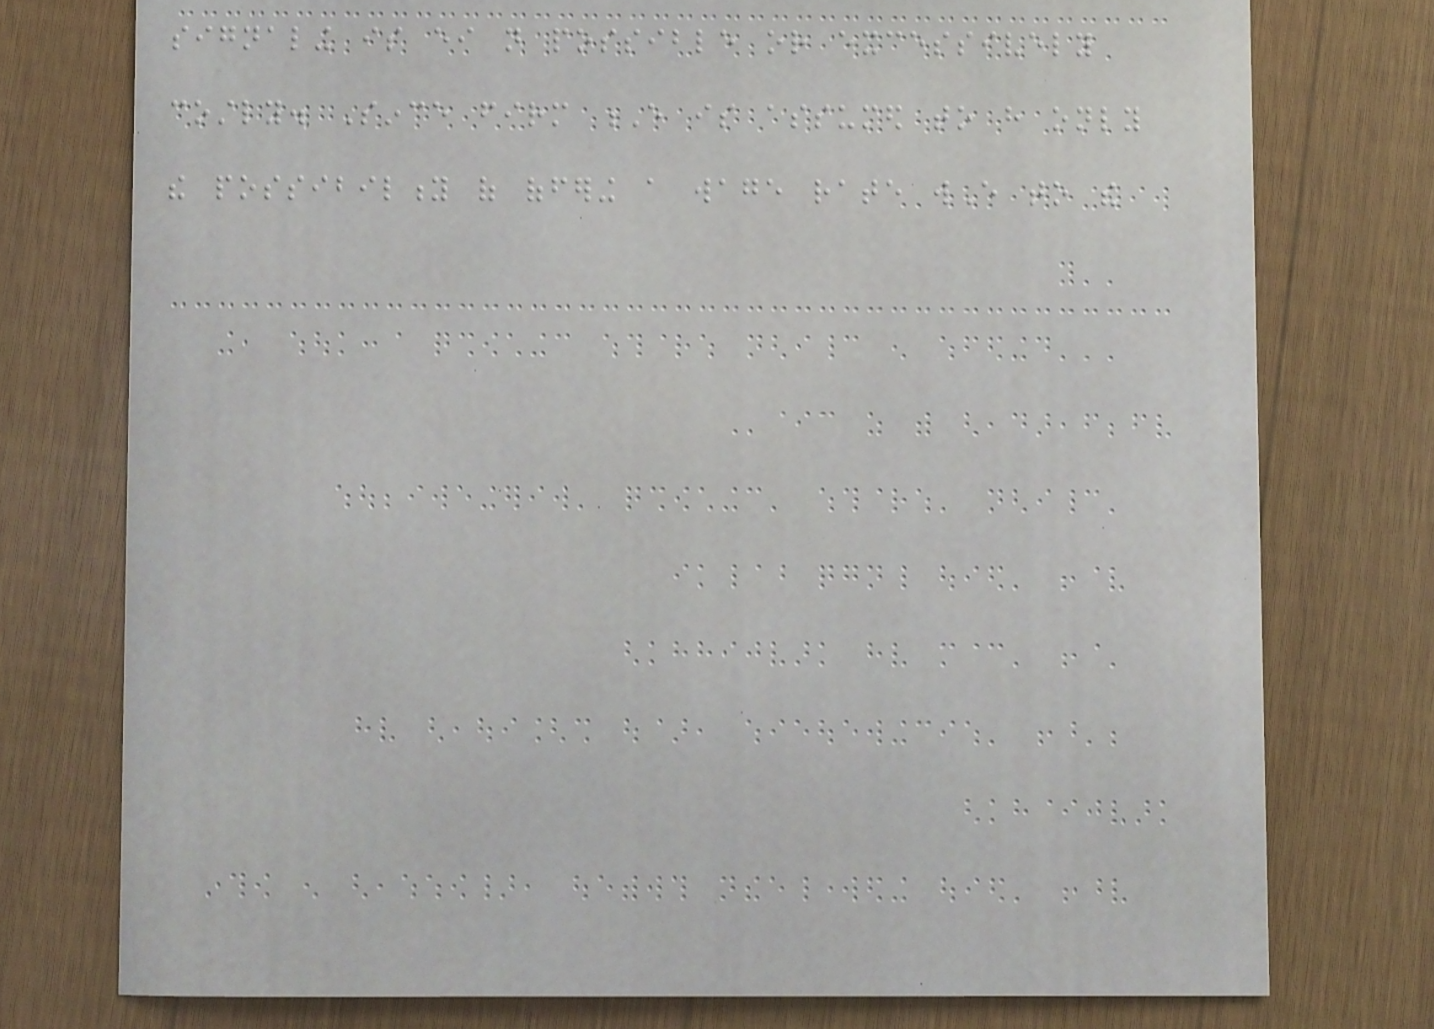signaling is either not possible or excessively
costly. Since firm E is assumed to have only
the possibility of offering a wage rate wE to the
